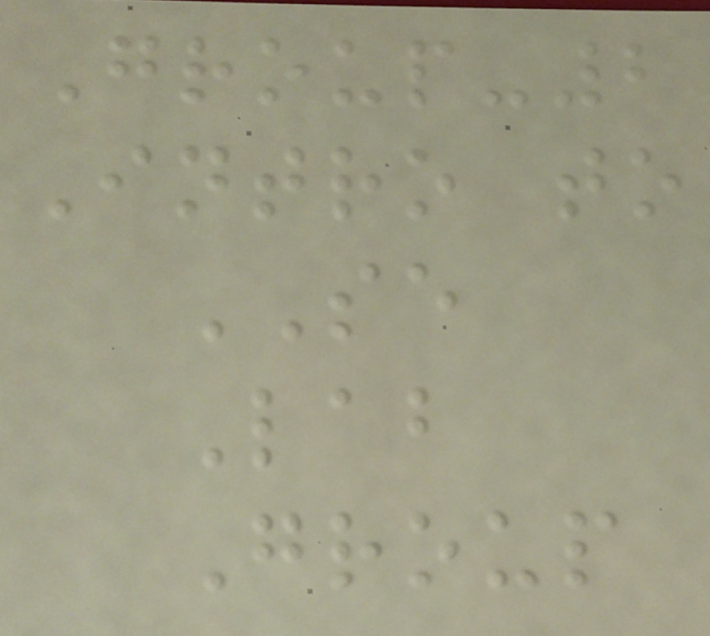Group-2
Intro to
SE
Lab
Group
